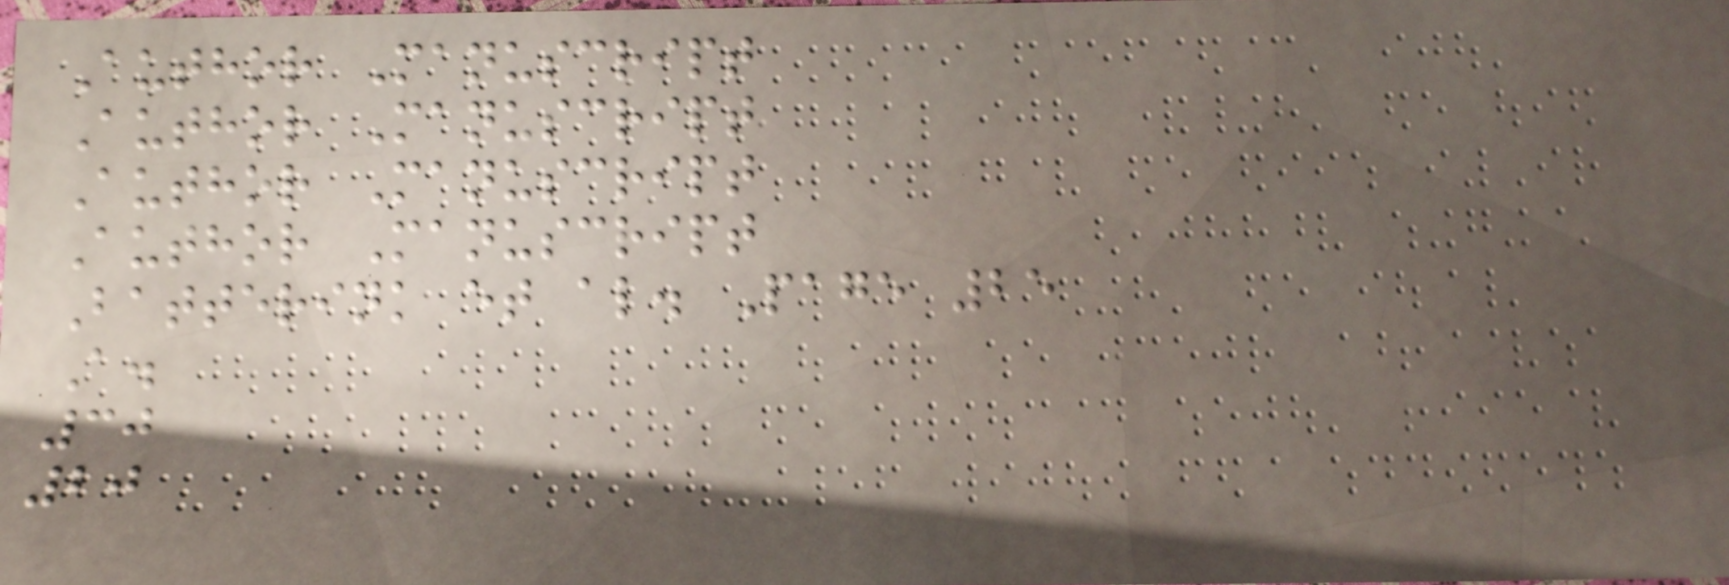Author Manuscript
Author Manuscript
Author Manuscript
Author Manuscript
Batterink et al. Page 25
A.
30
20
